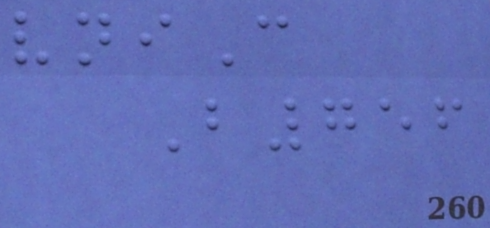vniC
B756
